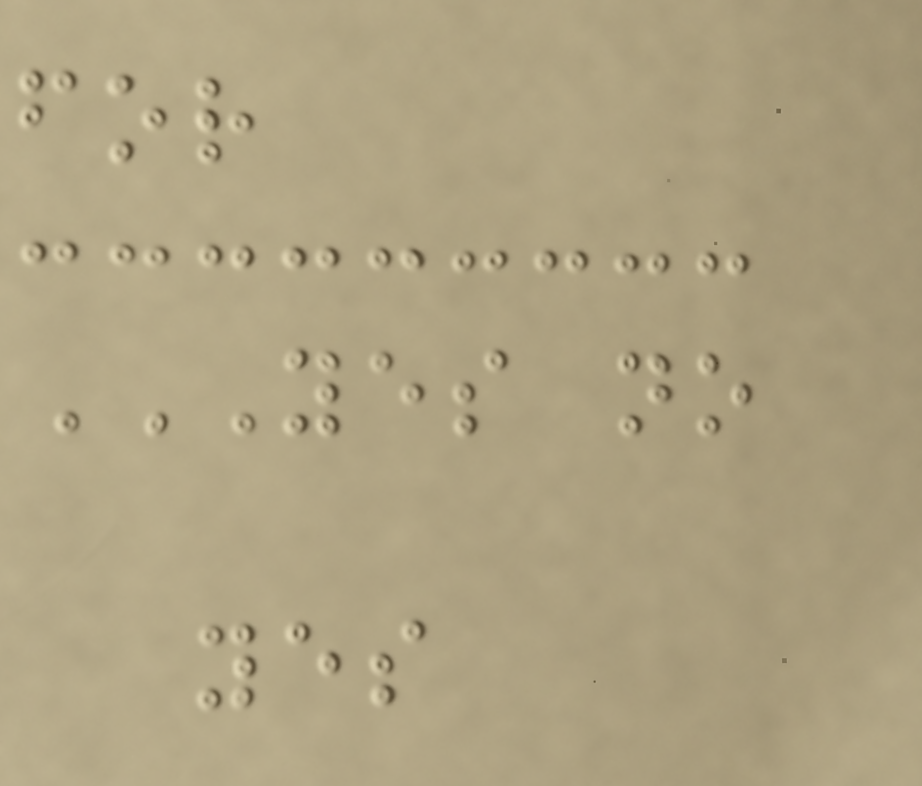for
YES NO
YES
